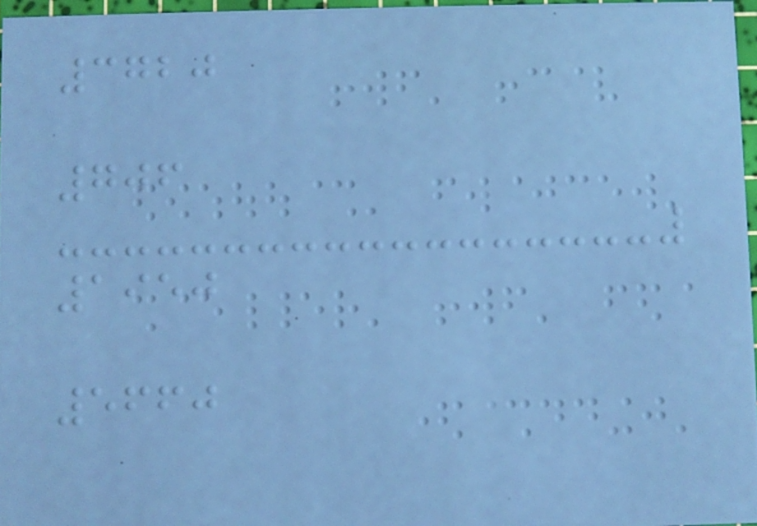3720
706
1950
5660
